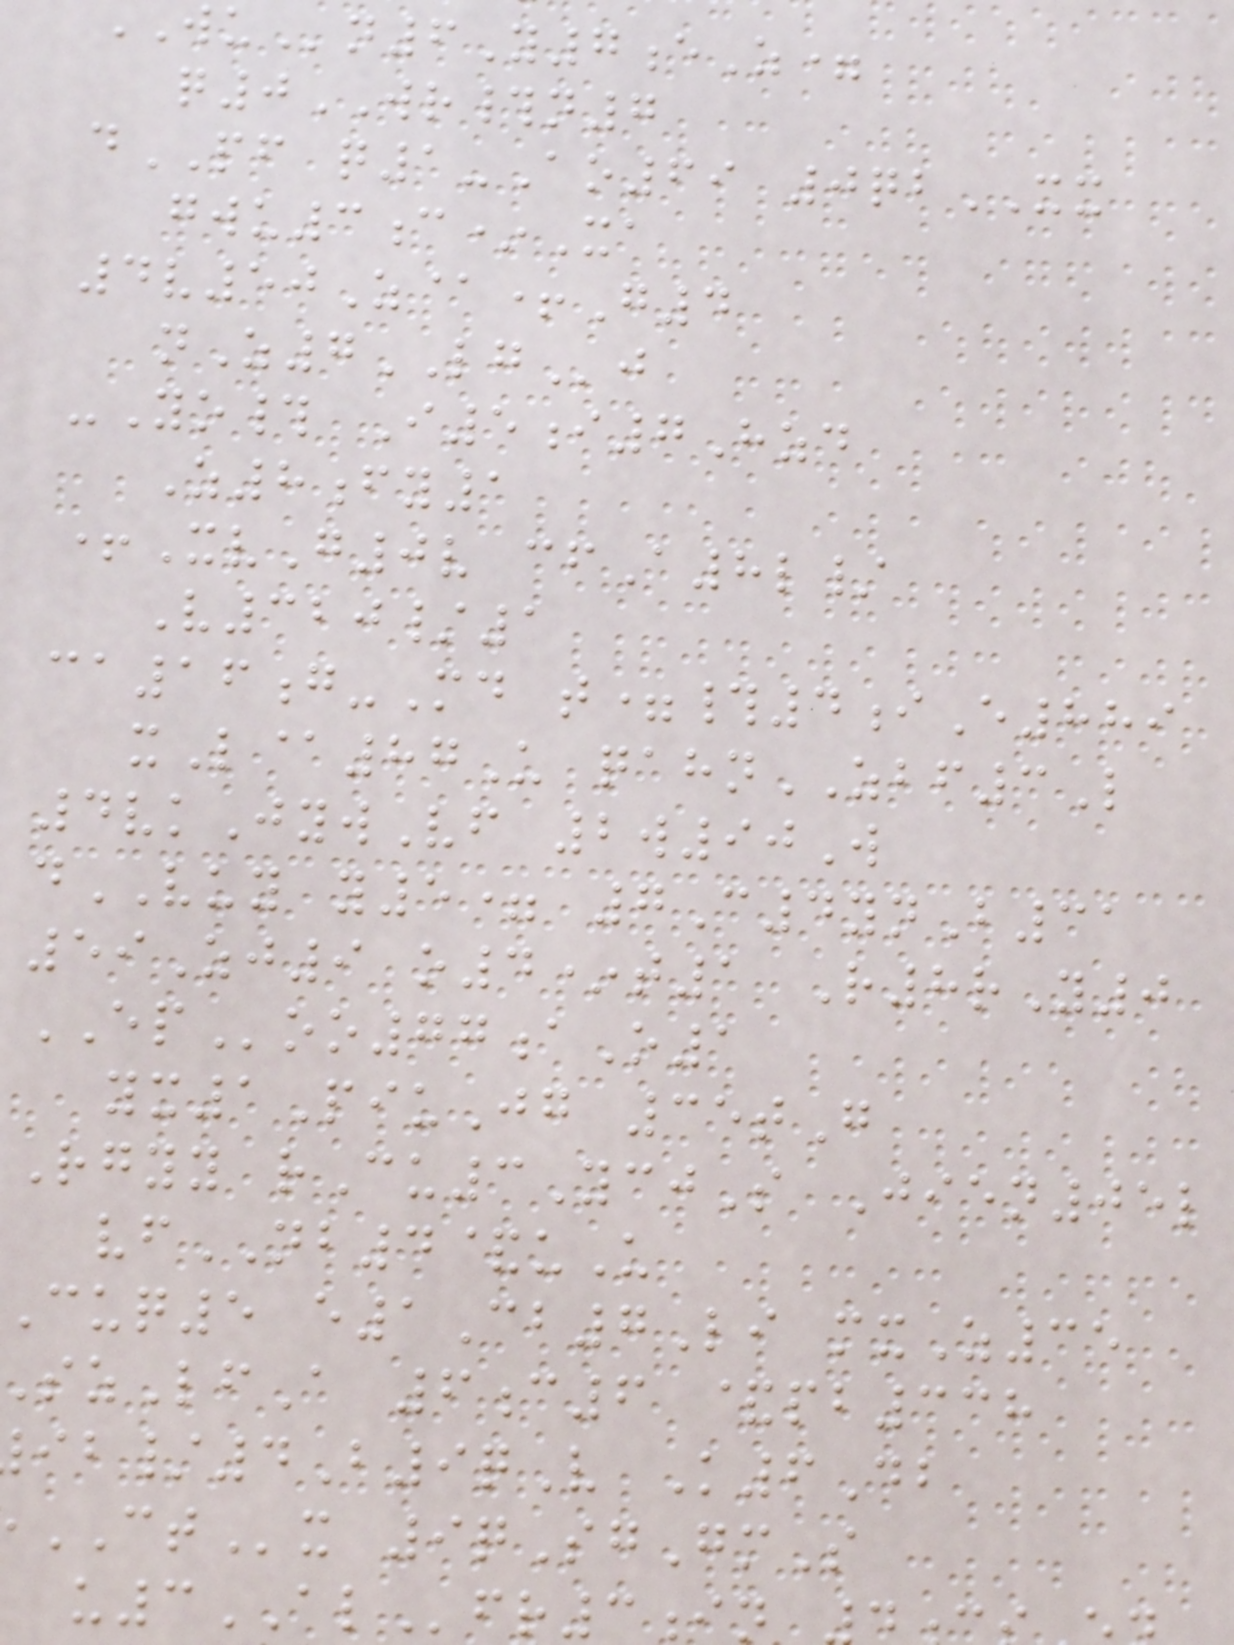n6Y7eZ=
q0WR#n7
dPF q1-Ao69 0qbXX
gwu3c*Xa
4v50Z@+G4
nZ7LGj
-Yo# I5i7Hzd
Z8fy1
+XvG0v cfA8l/
V320/1
ca16g-Md t=#4iE889
xL@87U qahnZBF3L
4vkJywVf 2w90W
dVUY y5= 7C4ynB31
59Zj9 o4*t1 R8rY0
EPoo77aO1
yx1PiuJg 35tG
Rgyy rCu3YcjS Jien05l
vfNB4&uU
Cuq5 e1Cb7Li mxZ35
zLfA 6c6 &pb338
/4B9qV K6Db
CTx 9qSgGmS
u3ALfr3in
